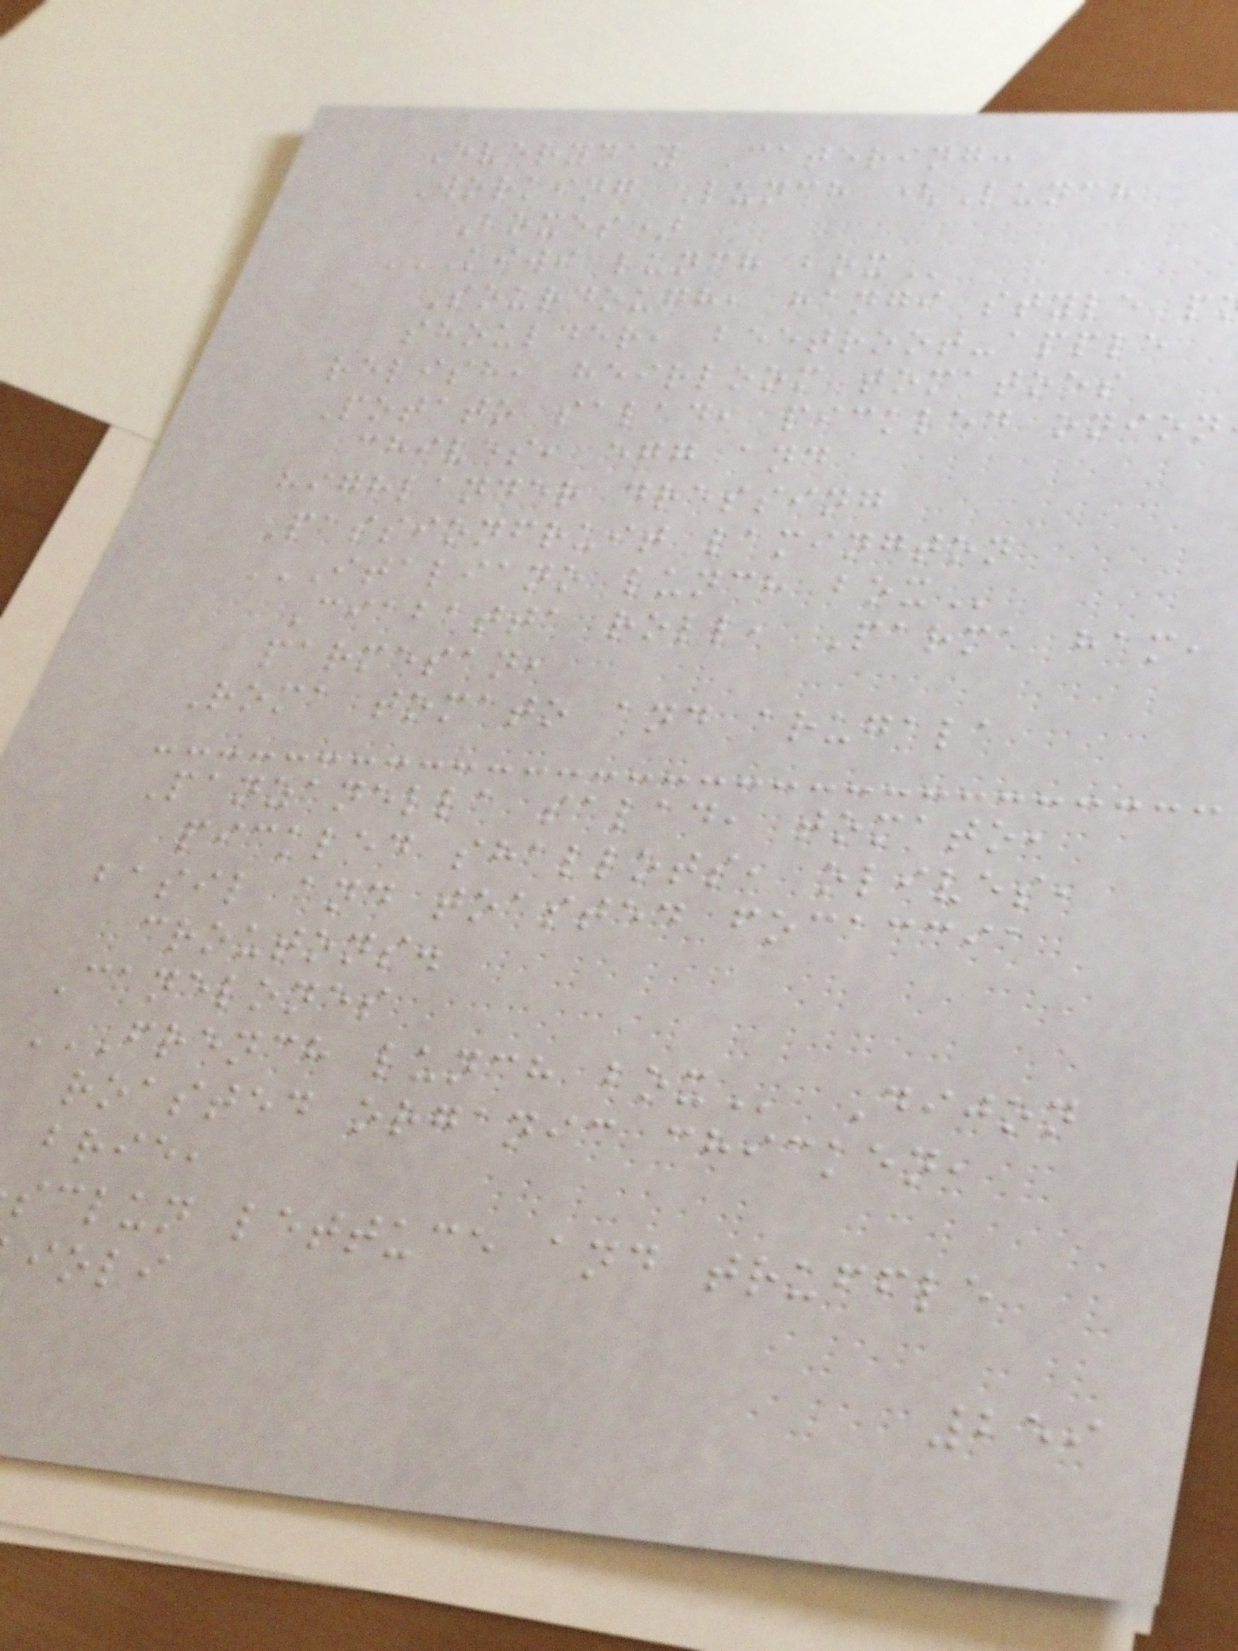Everyday Catering:
Working Lunch (Lunch
Boxes)
KIWI LUNCH BOX
Sourdough, hangi style p
shoulder, beetroot-apple
relish, heirloom tomatoes
Potato salad, pickled onion
chives, egg and
highlander dressing
Passionfruit lamington
ITALIANO LUNCH BOX
Ciabatta roll, Parma ham,
parmesan,
Roma tomato and arugala
Panzanella salad, tomato,
pickled shallots, olives,
basil and toasted focaccia
croutons.
Canelones
FRENCH LUNCH BOX Dijon
roasted organic chicken,
brie,
sclun lettuce and truffle
ioli
259
